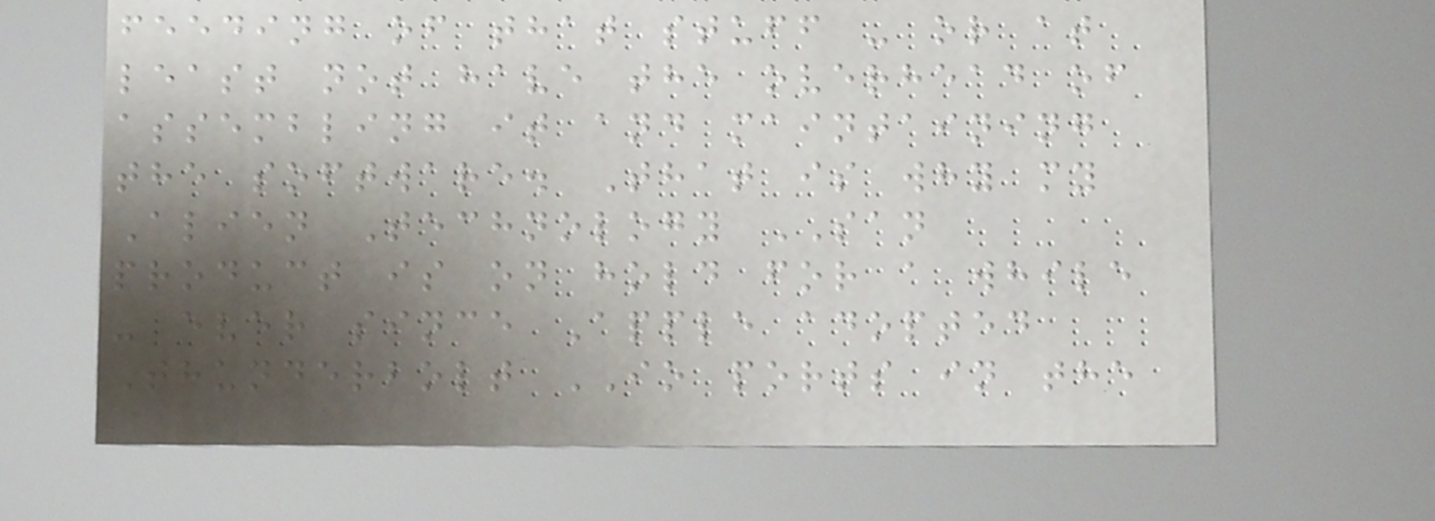feeding of that stuff - or at
least not have the overhead of
assembling it and maintaining
the software. That is why my
Alien Technology SAN
product is on hold for a while
- ever since Apple adopted
Thunderbolt IO ports in the
